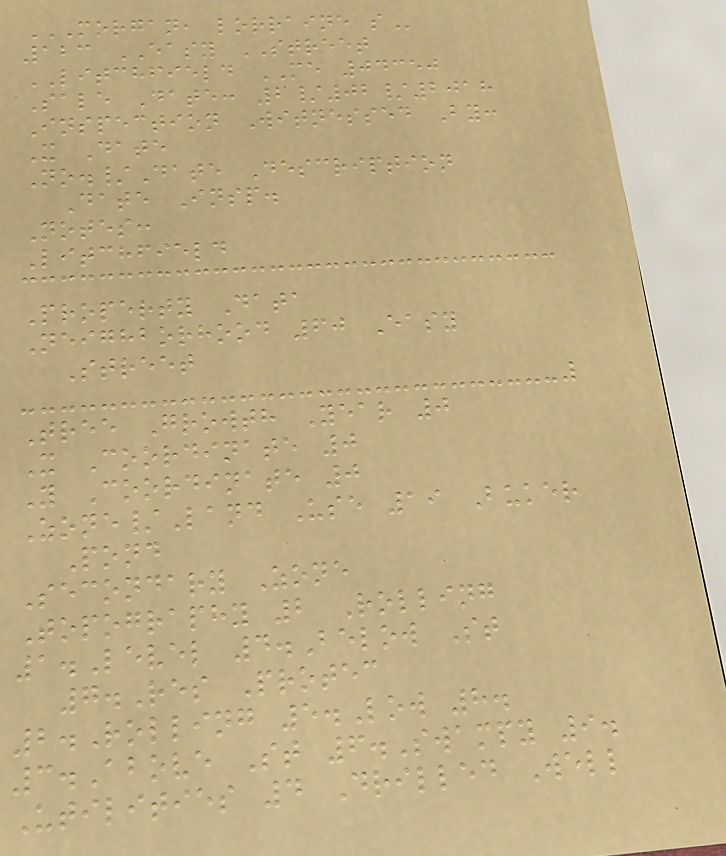MORGAN, LORRAINE S
123 EASY STREET
LITCHFIELD ME 04350
Sale Date: 2/02/2018
Inspection Witnessed By:
X Date
No./Date Description
Date Insp.
Notes:
Litchfield
Property Data
Neighborhood 60 Easy
Street
Tree Growth Year 0
X Coordinate 0
Y Coordinate 0
Zone/Land Use 19 Buker
Pond
Secondary Zone
Topography 2 Rolling
1.Level 4.Below St
7.Res Protec
2.Rolling 5.Low 8.
3.Above St 6.Swampy 9.
Utilities 4 Drilled Well
